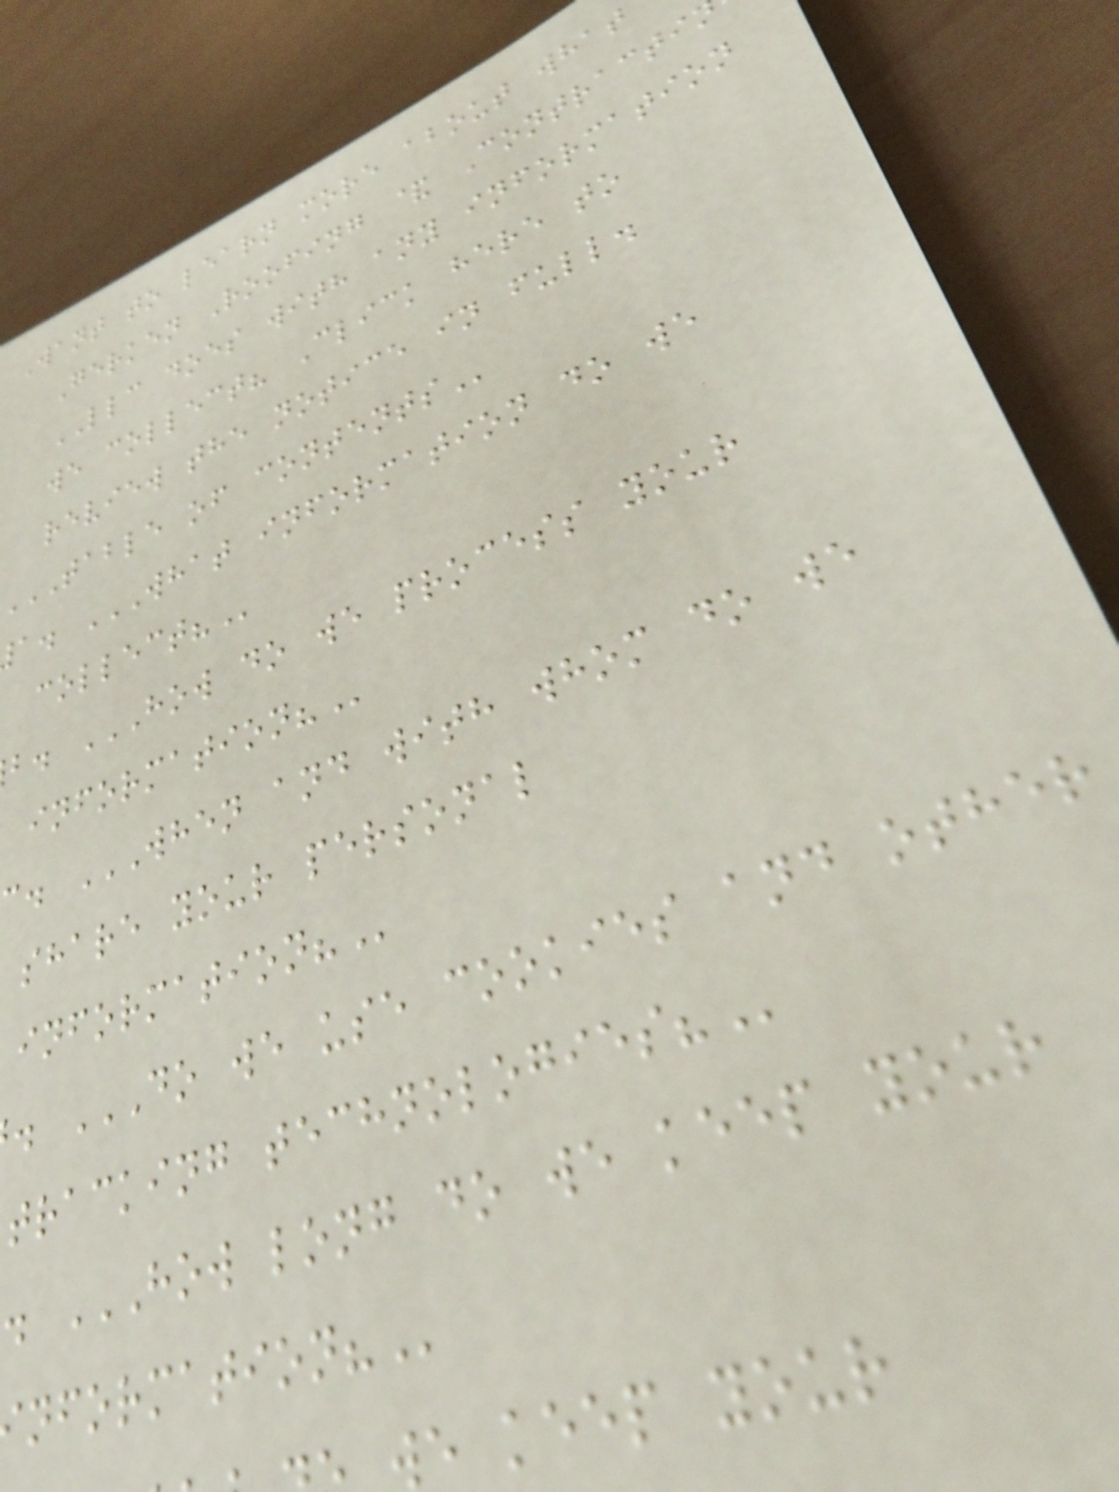Want to learn more about what
Gerken Roofing & Contracti
LLC does with any information
we collect? Click here to
review the notice in full.
TABLE OF CONTENTS
share your personal
tracking
we keep your
